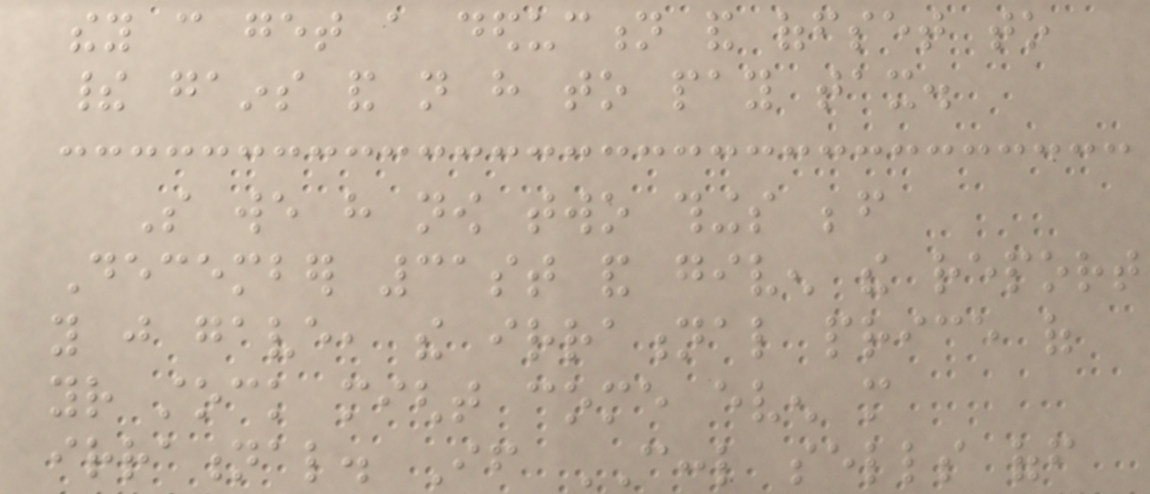they can get a deduction and offset to
their gains and not have to pay tax.
So we have now two things before
December 31st and given the report
you just gave, the irrational price of
your stock might come even more
irrational. If CCCL sells off
